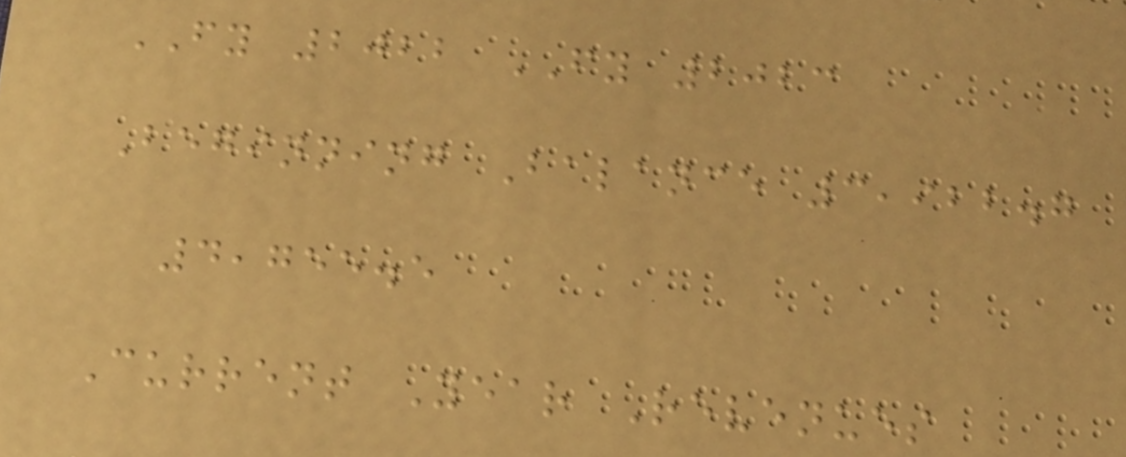FY 2022 FY 2023
Beginning Balance 3,922.7
4,755.5
Current Year Revenues
